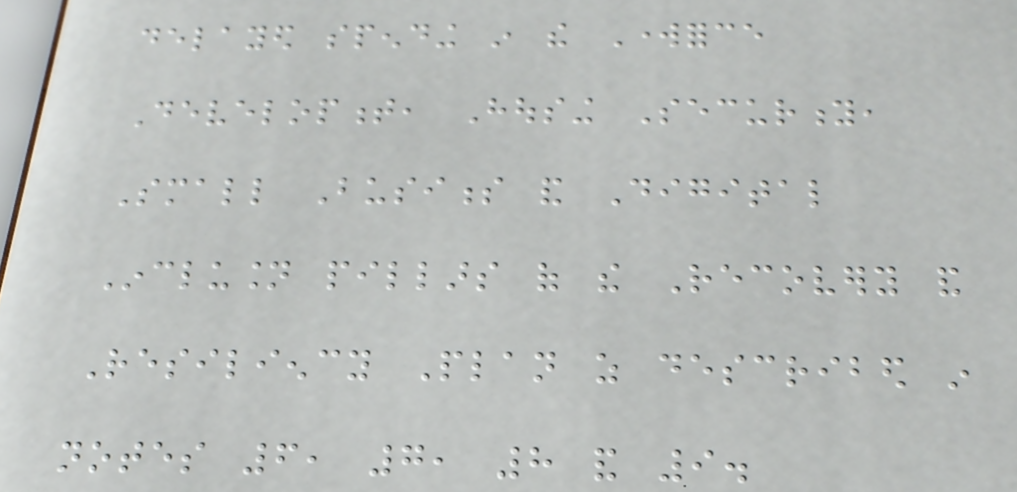delayed spending in the Workforce
Development, Housing Security,
Small Business and Digital
Inclusion pillars of the Recovery and
Resiliency Plan as described in
notes 6, 7, 8 and 9.
